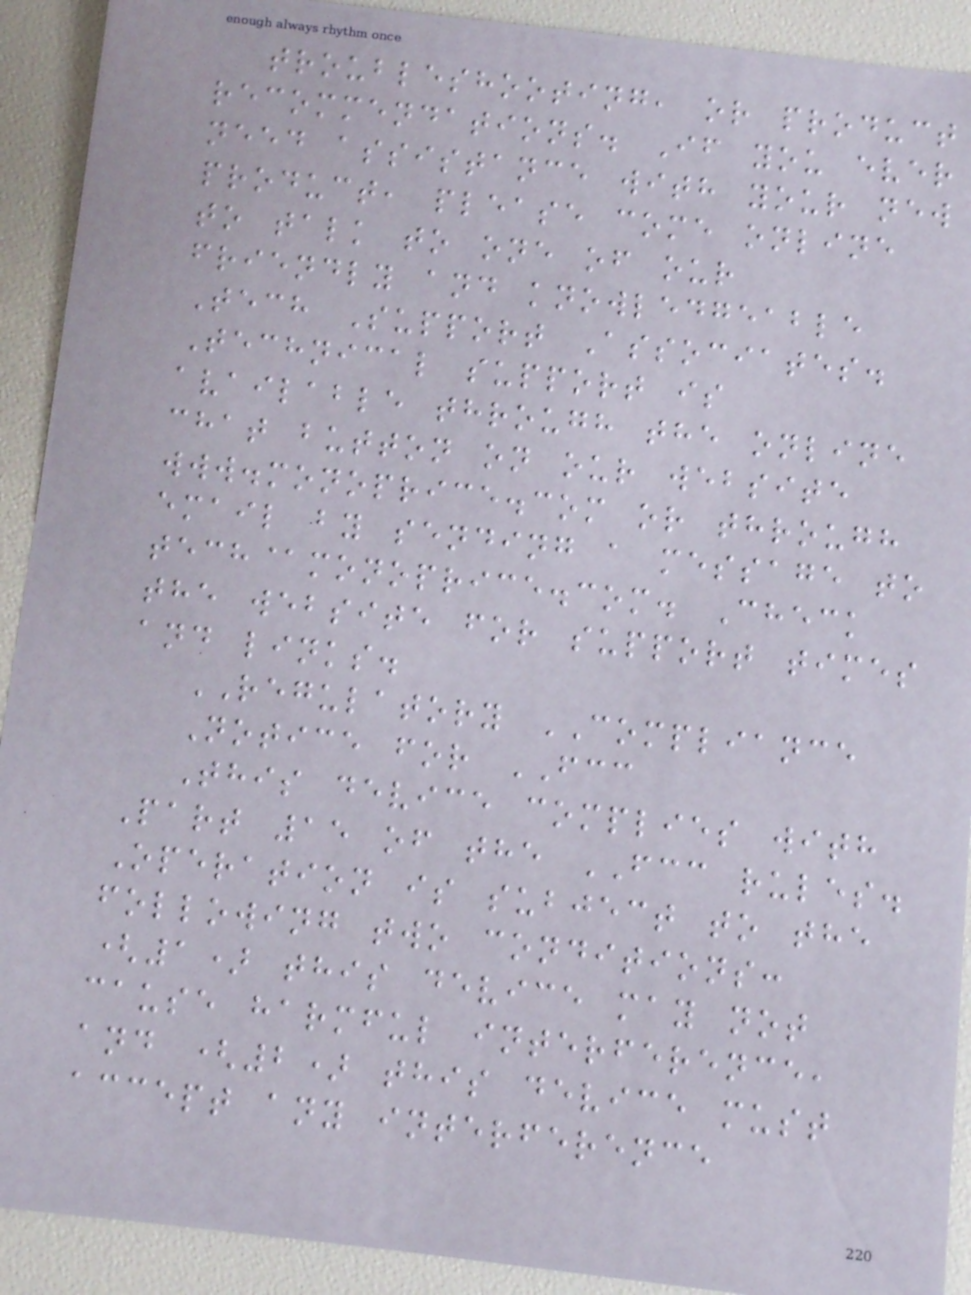troubleshooting, or product
recommendations. If you ever
need assistance with your new
product, please come online
to talk to one of our
friendly and knowledgeable
Tech Support Associates.
Technical support is
available through the online
chat button on our website
www.monoprice.com or through
email by sending a message to
tech@monoprice.com. Check
the website for support times
and links.
REGULATORY COMPLIANCE
Notice for FCC
This device complies with
Part 15 of the FCC rules.
Operation is subject to the
following two conditions:
(1) this device may not
cause harmful interference,
and (2) this device must
accept any interference
